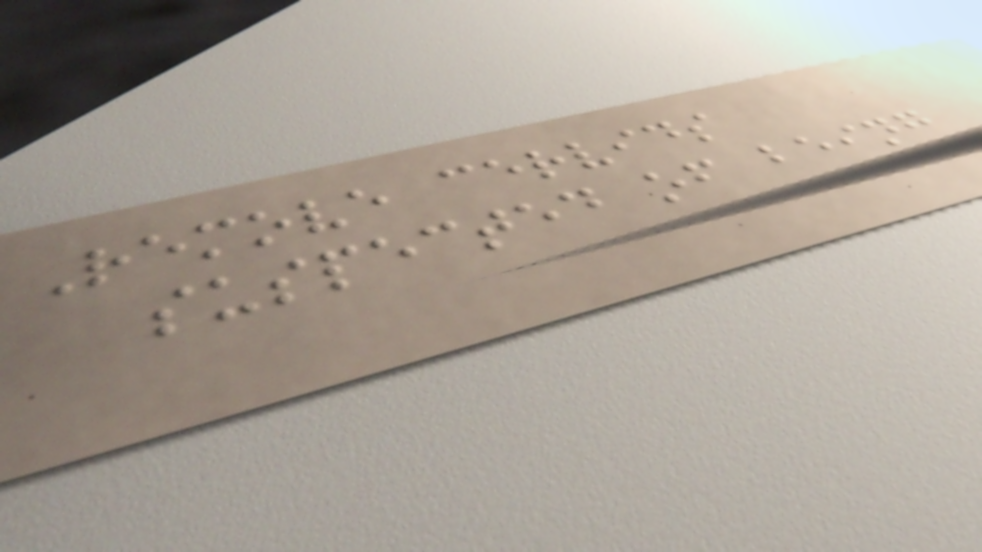Remove cervids
suspected of being
